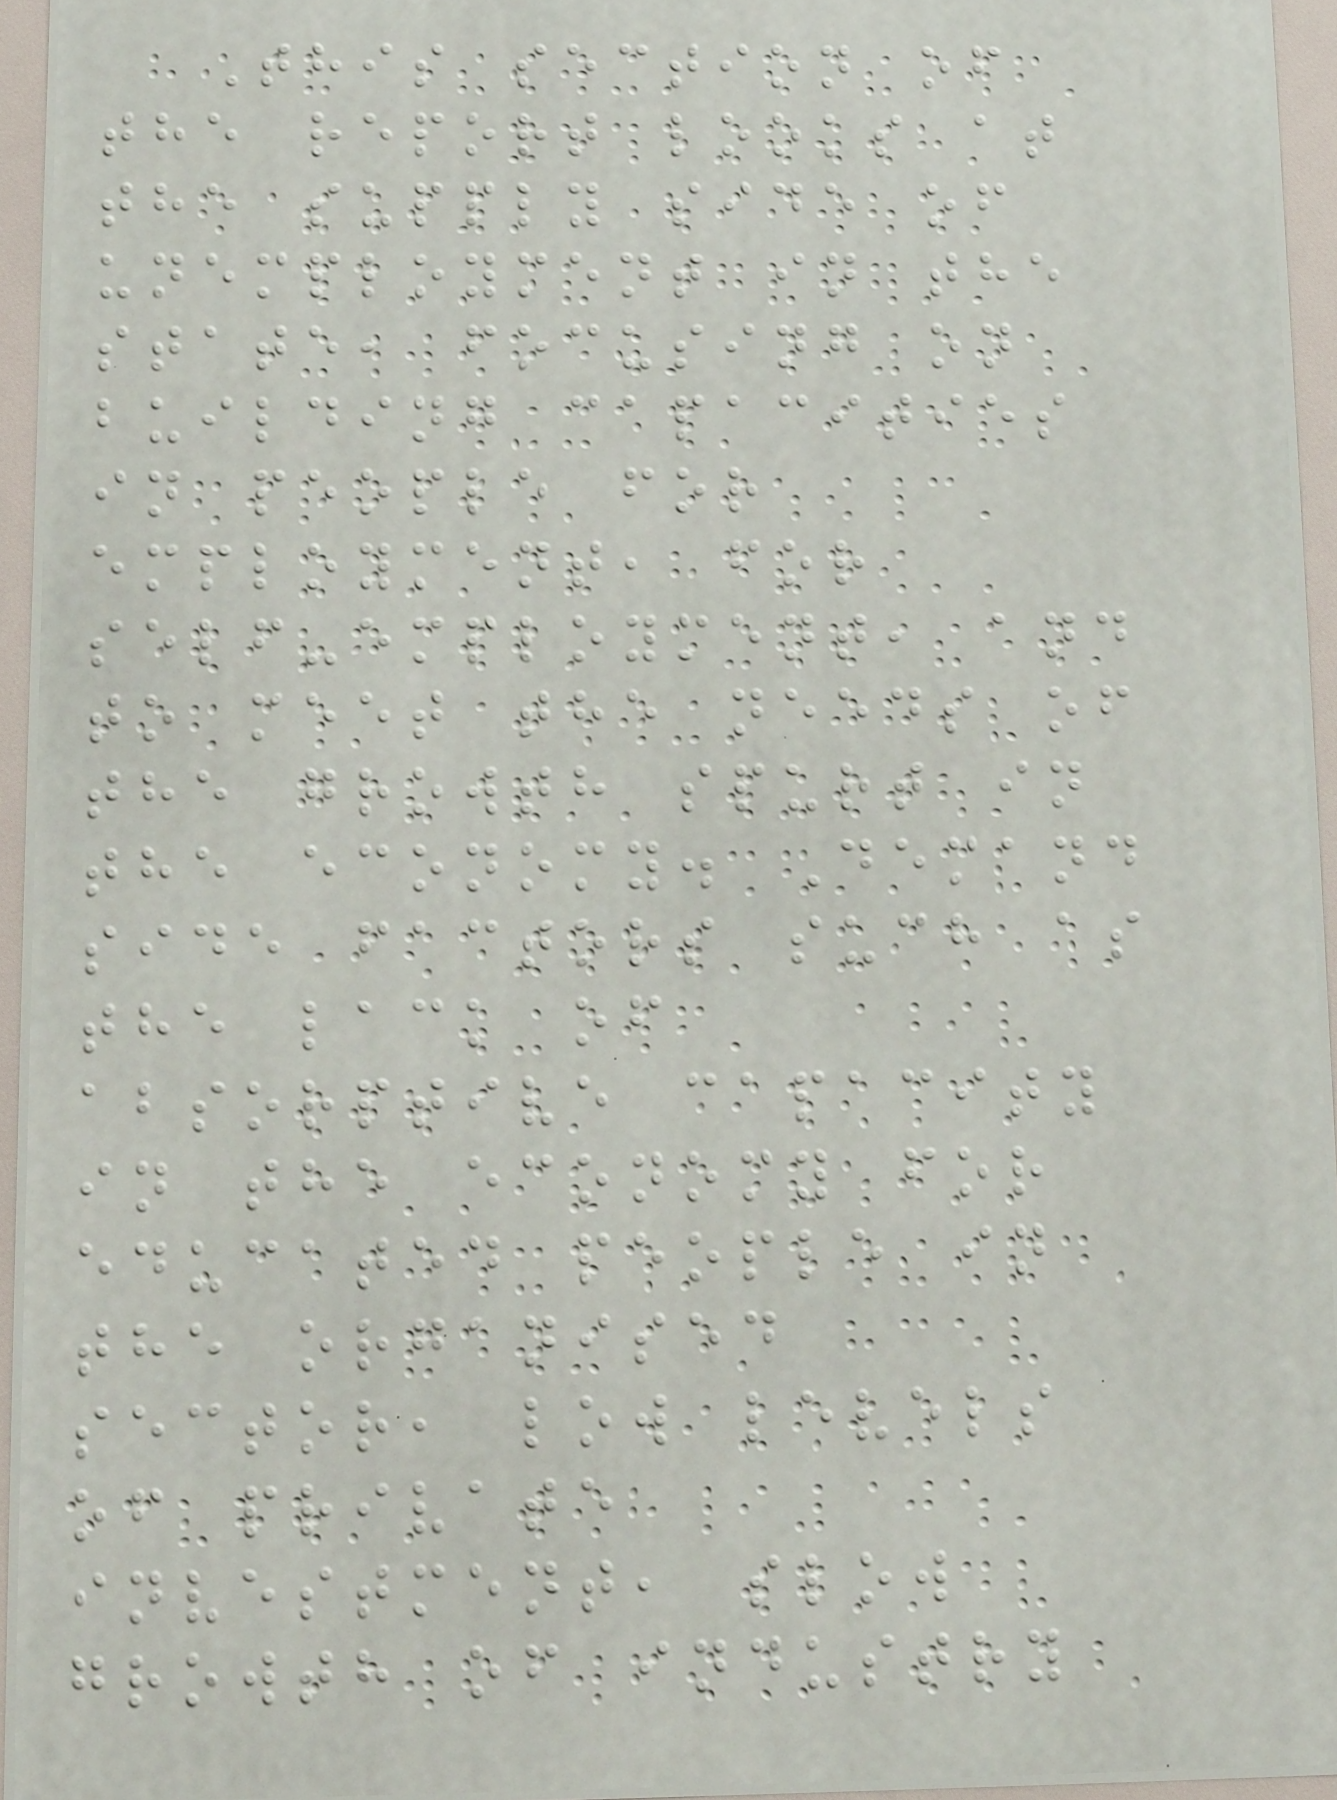This section of
the report looks at
the supply side of
unemployment in the
state, focusing on
building capacities
in people for
employment, for
self-employment, and
to meet the needs of
the growth spurt in
the economy. Demand
side factors such as
the lack of
absorptive capacity
in the economy for
educated people in
the organised
sector, low levels
of private
investment, slow
growth of industry
